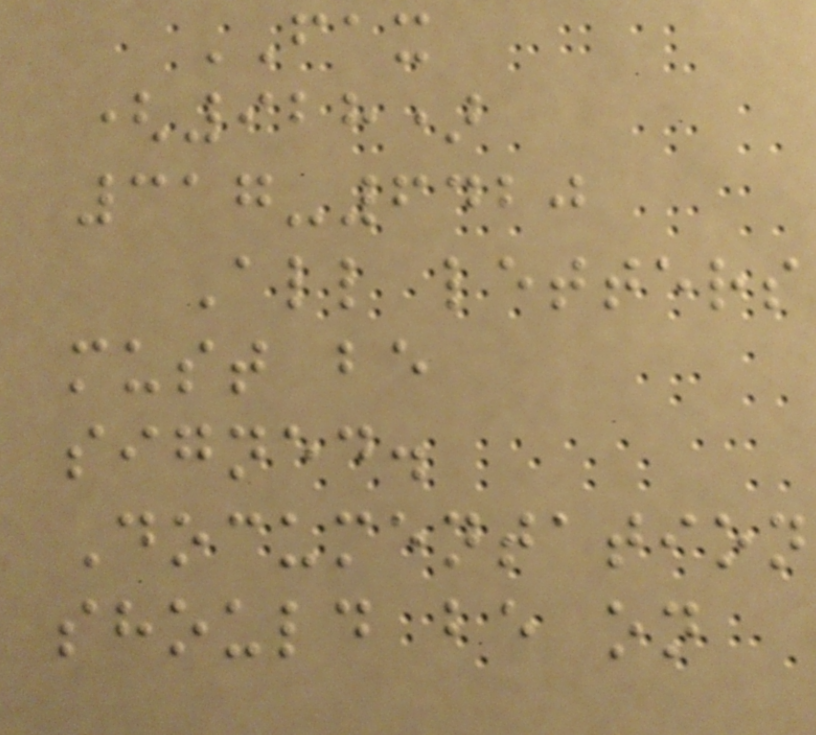FAX
(928)
317-6420
All letters
must be
signed.
Documentation
should be on
